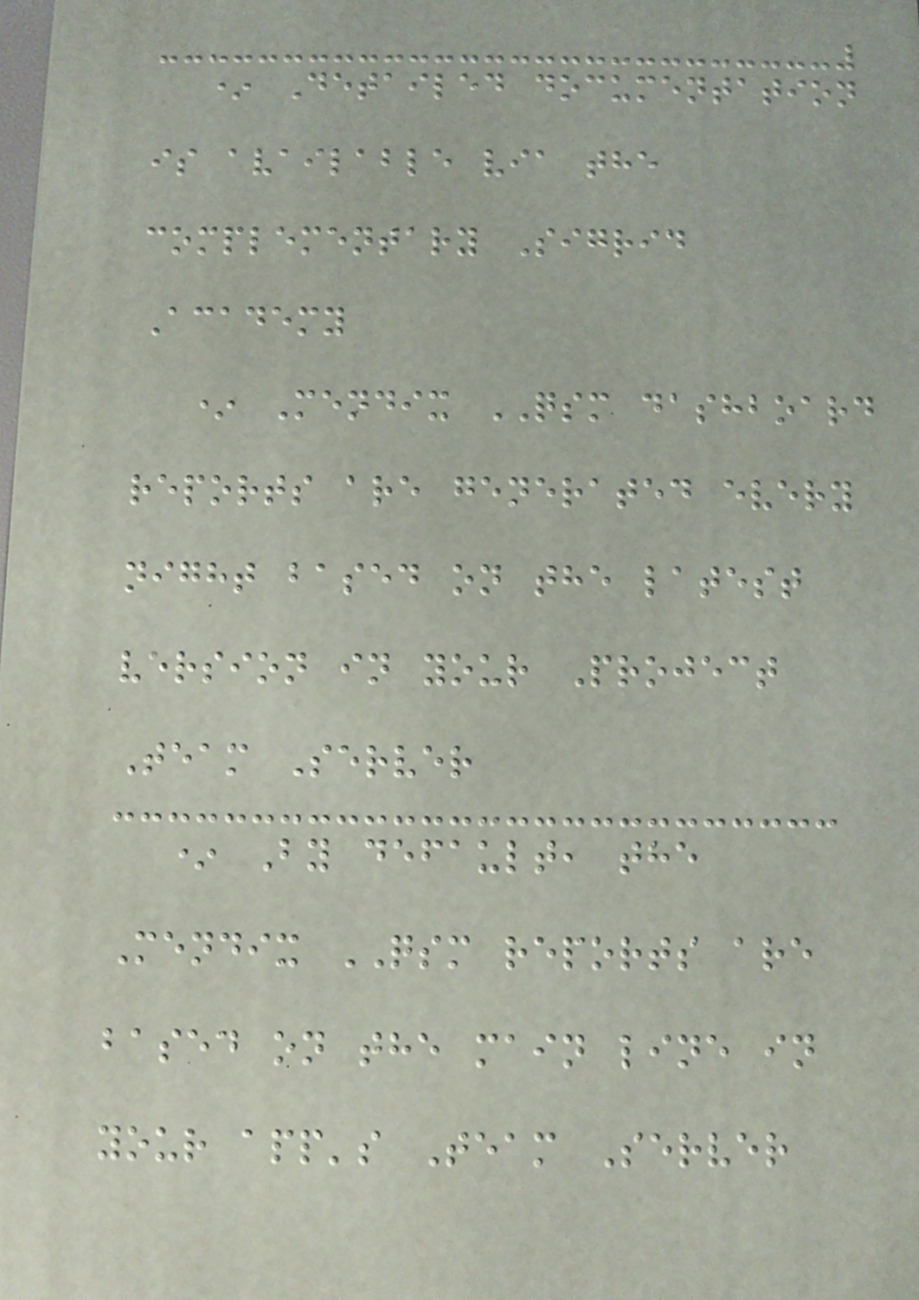* Detailed documentation
is available via the
complementary Sigrid
Academy
* Mendix QSM dashboard
reports are generated every
night based on the latest
version in your Project
Team Server
* By default, the
Mendix QSM reports are
based on the main line in
your app's Team Server
